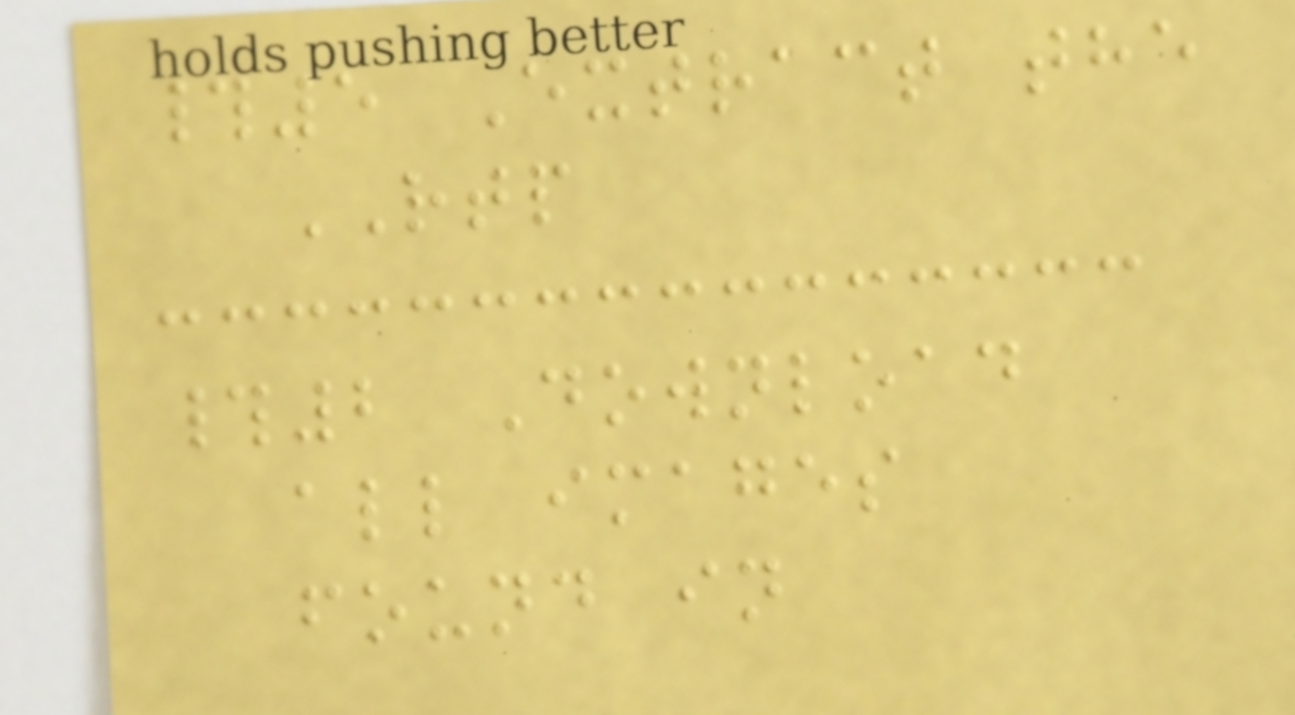#5 Extract the
RTP
#2 Download
all images
found in
